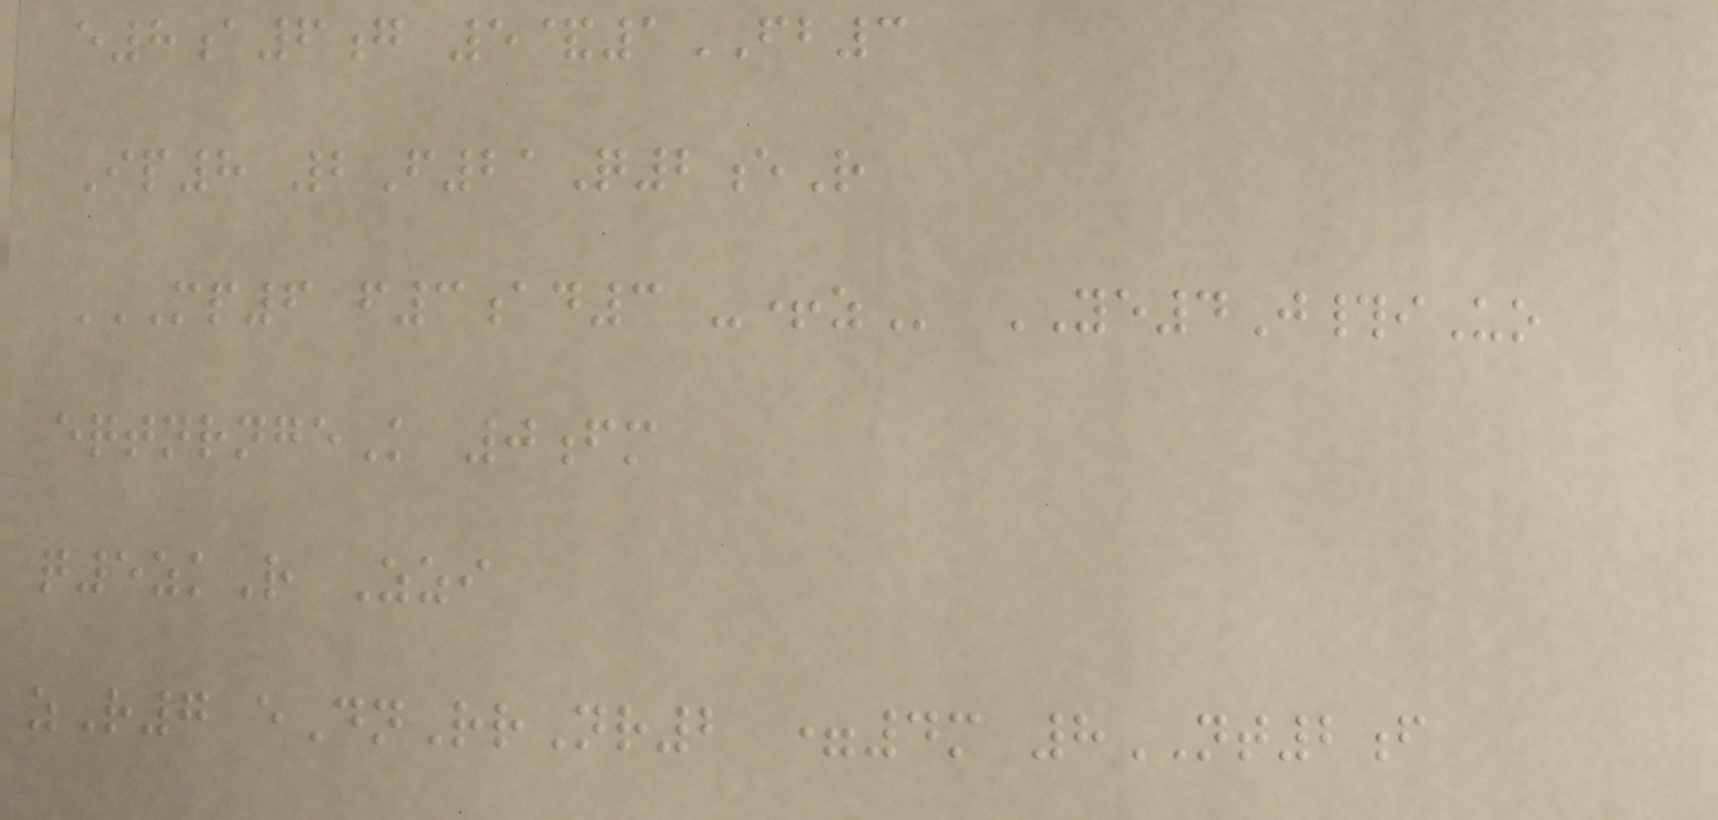e8a6g 5&1FB3
Ip8 2F21Q2eR
MP6 F3AD3 -+Z YE4J#iUo
eqtnrngeK 0fm
q5zkR Zzi
zR7 eDnRrNr2 =4m 8NT2f
